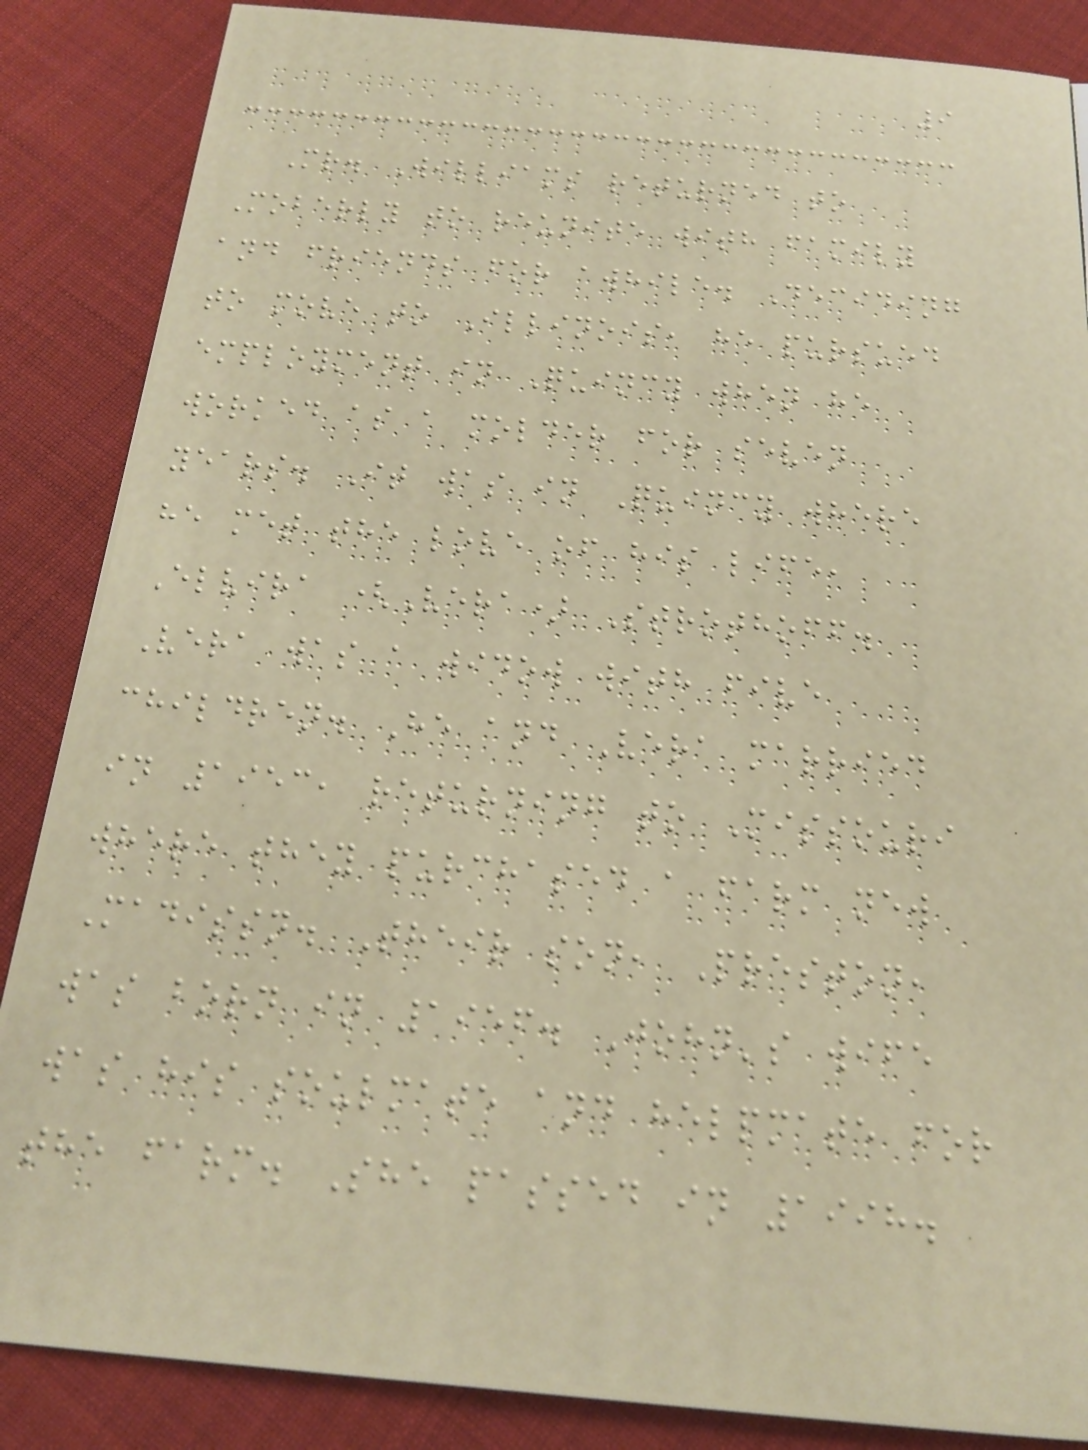9
Mr. Williams returned to
Moberly to reunite with family
and friends for awhile. Deciding
to move to Illinois, he pursued
employment in Quincy when he
worked as a molder for seven
years. It was in Quincy where
he met the love of his life,
Elvira (Vera) Strothoff.
Vera was a widow with five
children. He and Vera married
in 1953, returning to Missouri
where they purchased a farm new
Madissn. Their son, Preston,
was born in 1956. John's wife
was his soulmate and helpmate for
the farm. She passed in 1998.
